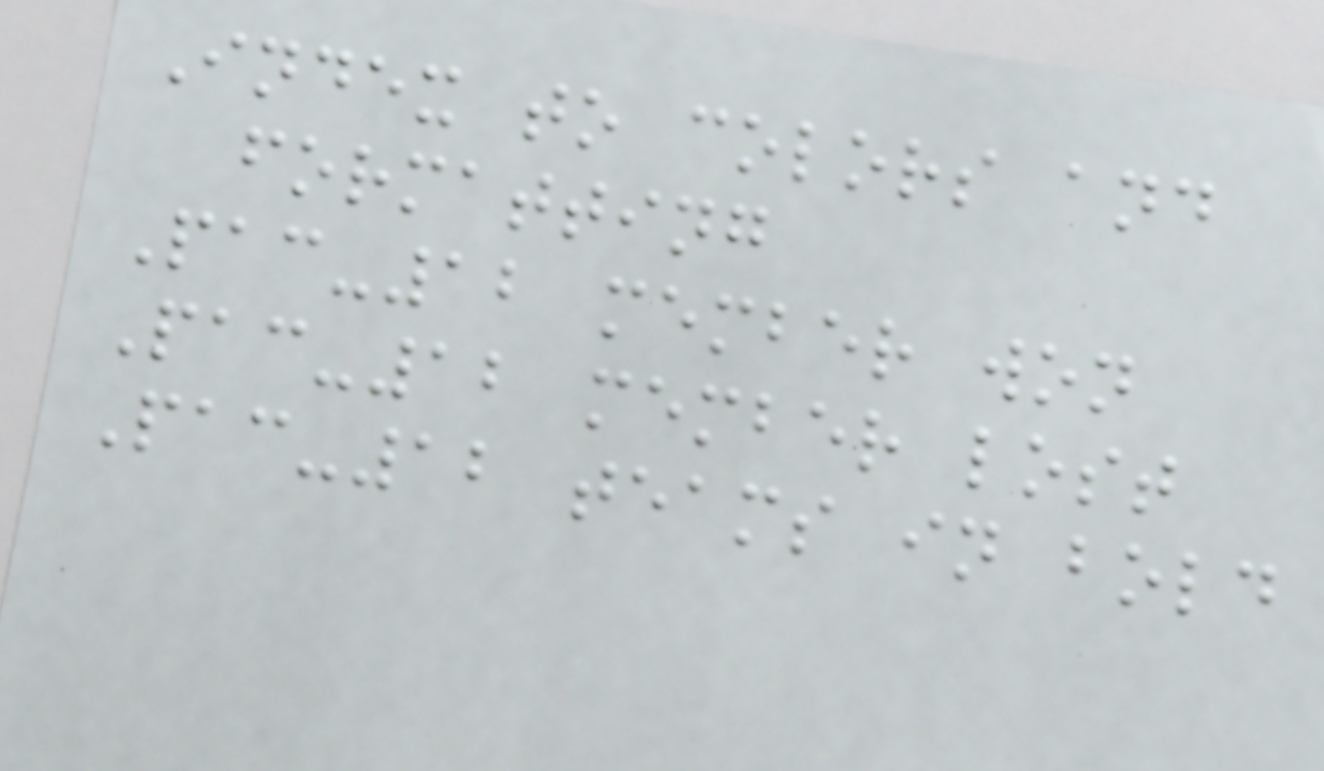Index to colors and
formatting
Pac-12 member won
Pac-12 member lost
Pac-12 teams in bold
